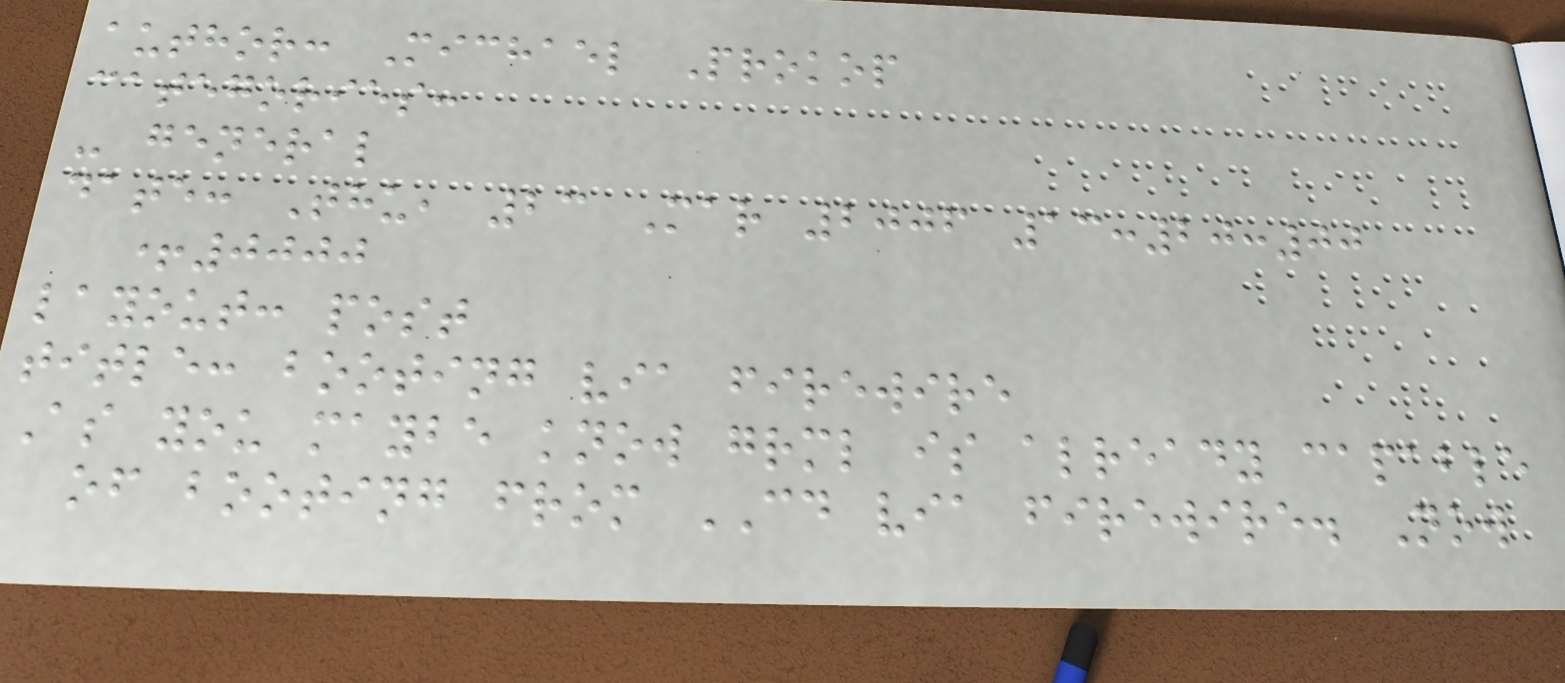author: Michael Prokop
categories:
- general
date: Thu, 23 Mar 2006 13:20:00
+0000
layout: post
title: booting via firewire
As you maybe know grml is already capable
of booting from CD via firewire. Now
